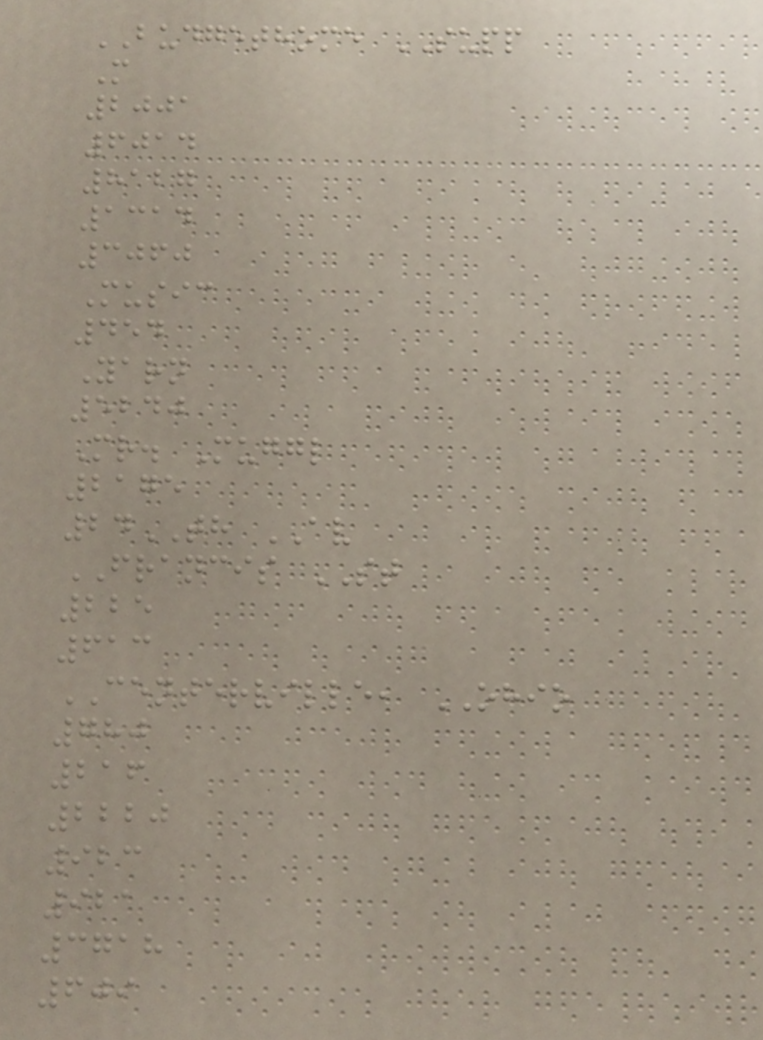BUDGETHOME SUPP
M
2001
6014
8127
1314
3060
Music
454
Yarn
5240
Mr. Muggl
2175
24TH AV
FRANCIS ST
225
613
CENTERVILLE, OHIO
780
216
2220
923
921
3718
609
